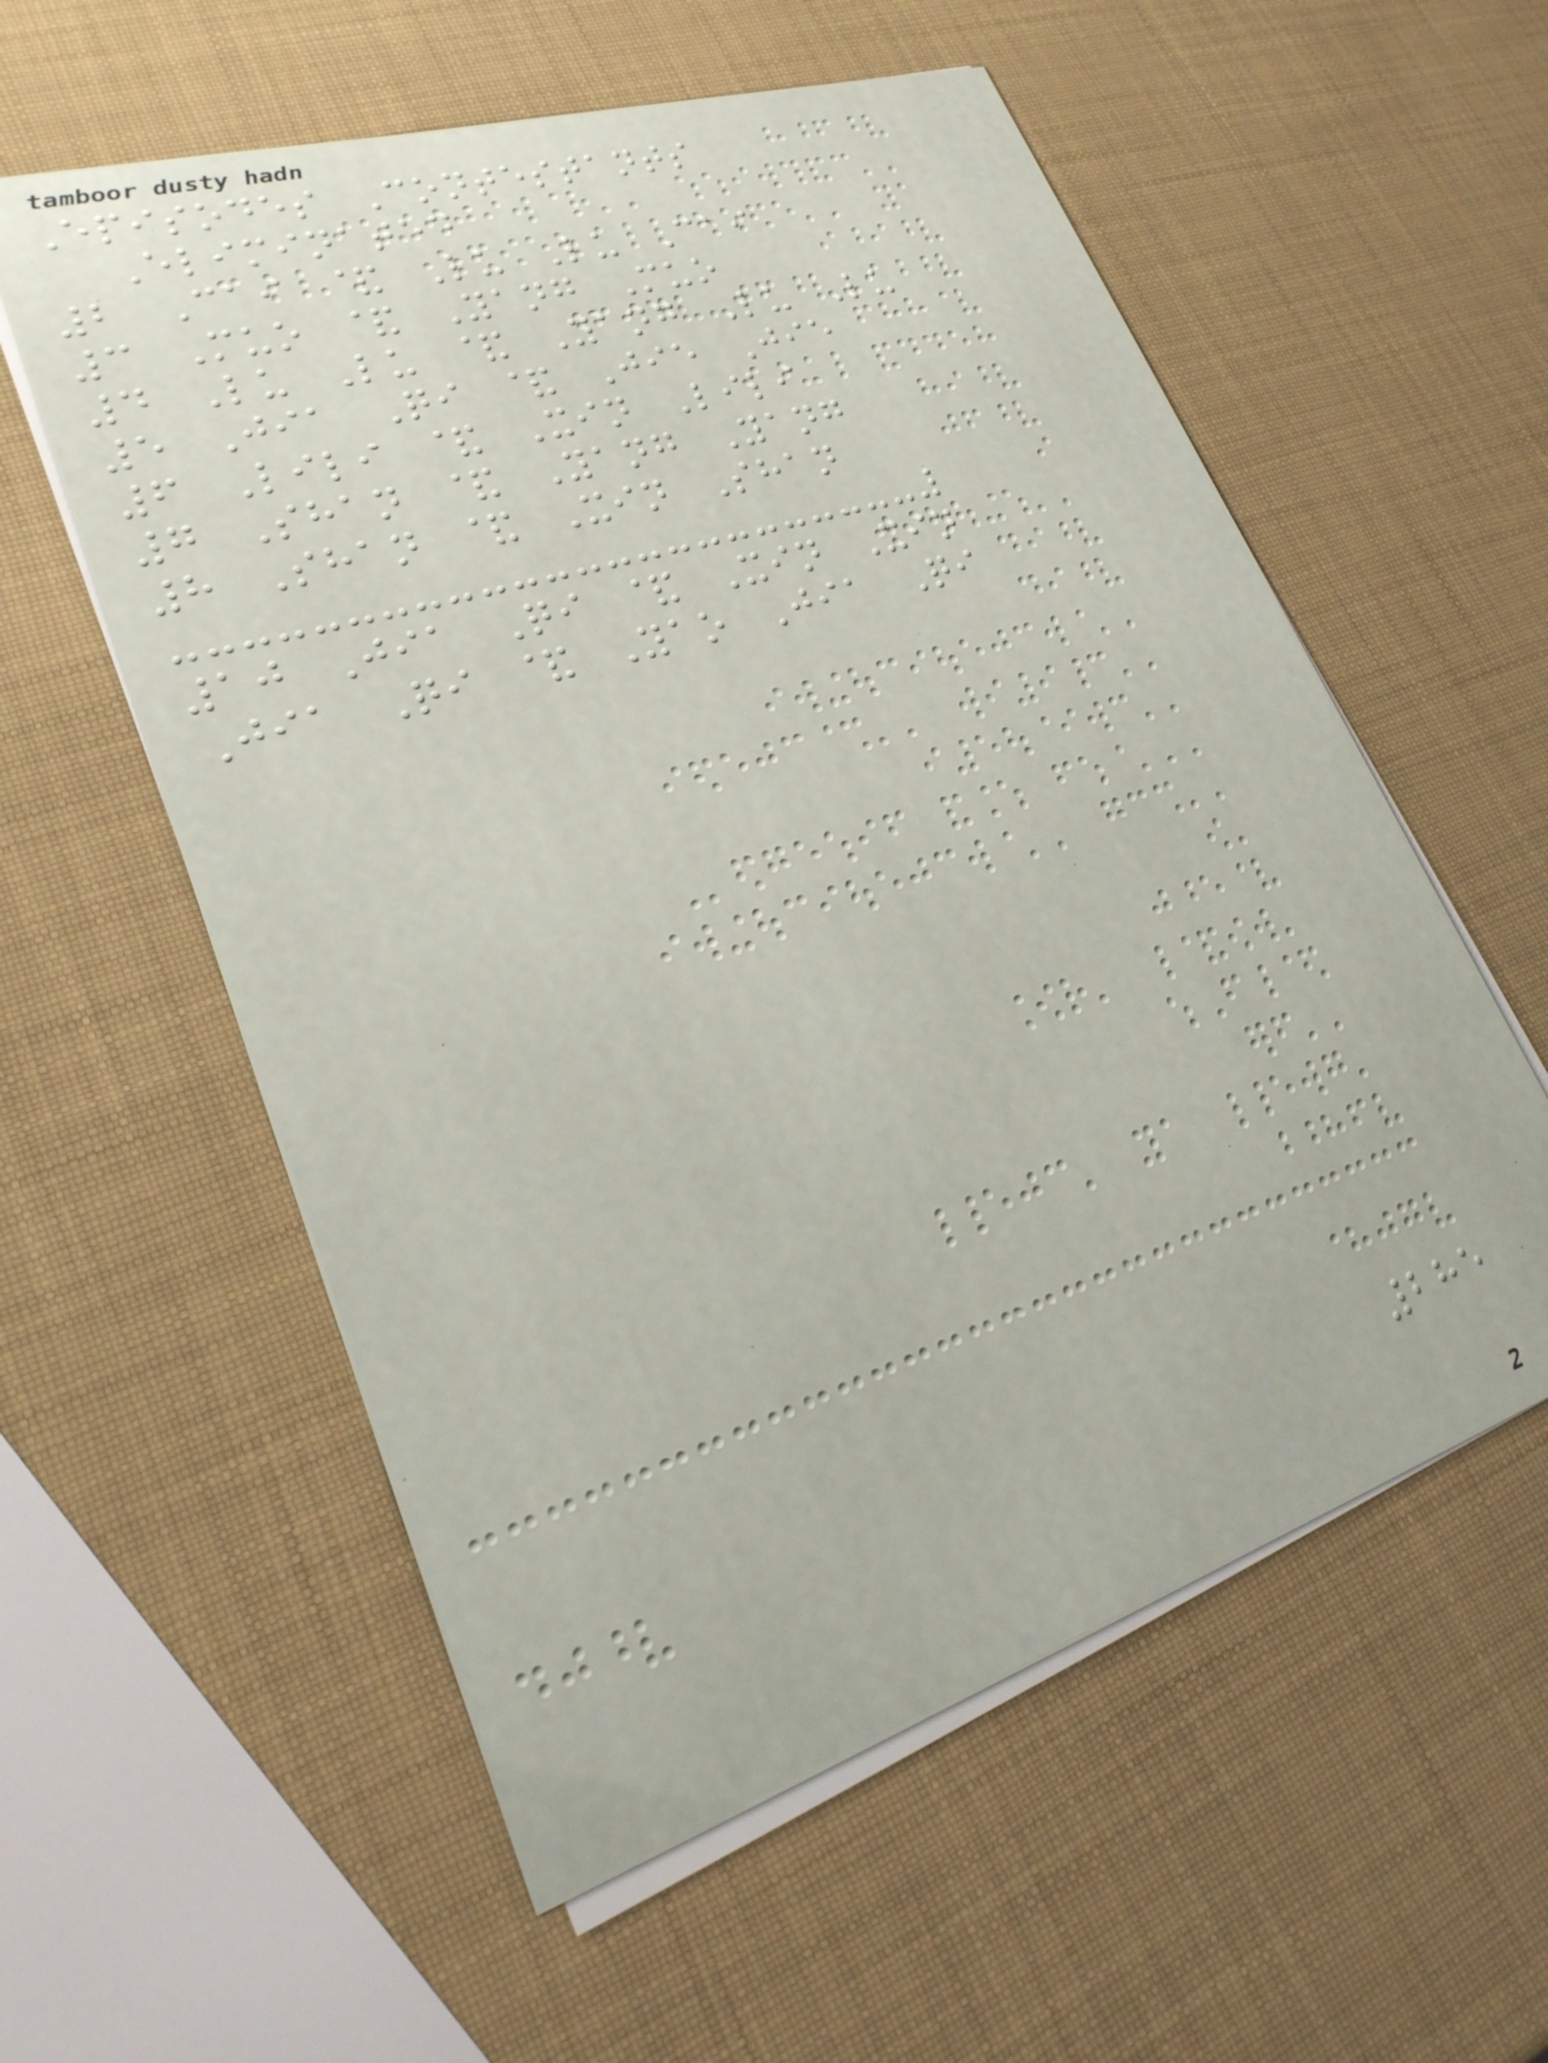Episodes Contestants
Eliminated
2 Cai & Lu Lu Cai
3 Muo & Yang Muo
4 Lu Lu & Yang Lu Lu
5 Jia Qi & Jie Jie
6 Lili & Xin Lili
7 Shan & Yang Yang
8 Shan & Xin Shan
10 Jia Qi & Xin Xin
Jia Qi & Yao Jia Qi
285
